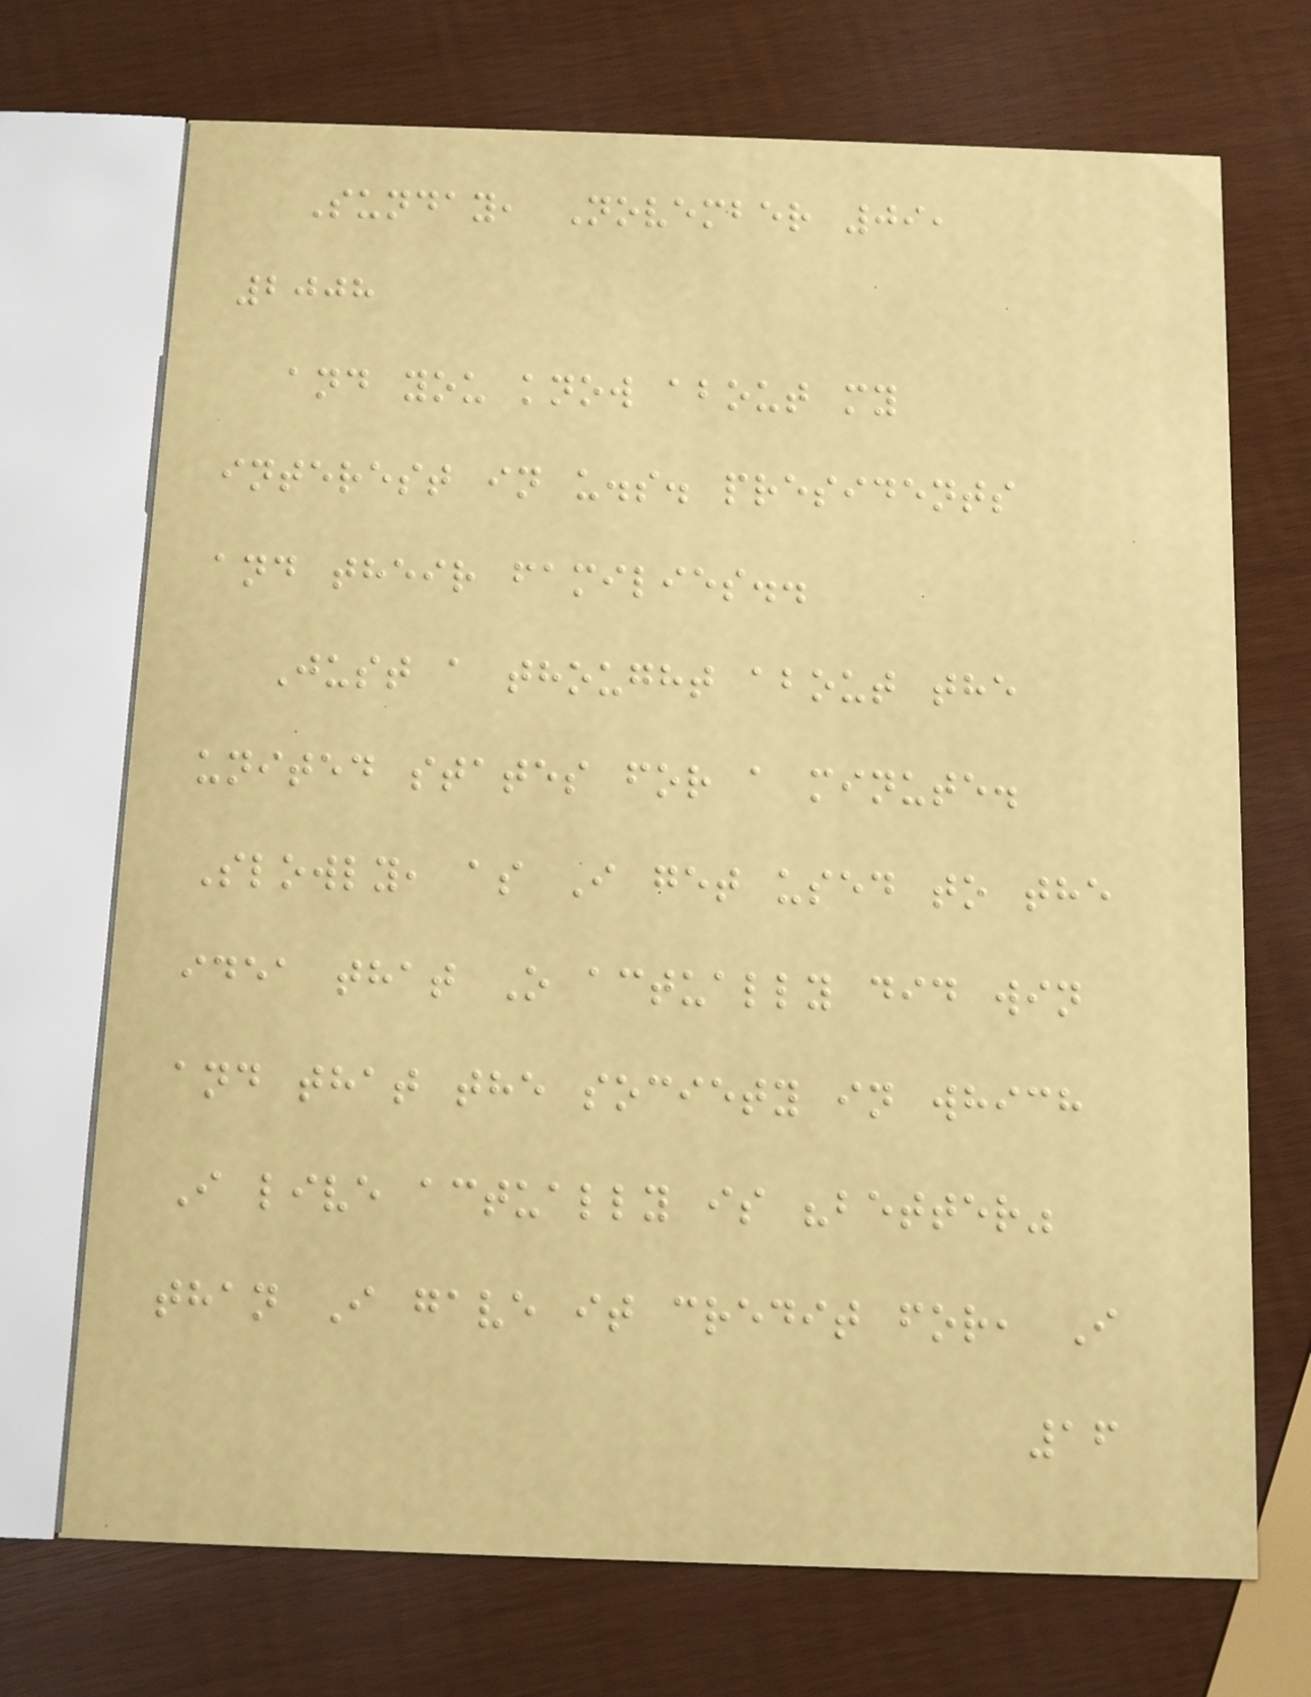Sunday, November 09,
2008
and you know about my
interest in u.s. presidents
and their families..
Just a thought about the
united states for a minute.
Slowly, as I get used to the
idea that O actually did win
and that the society in which
I live actually is "better"
than I gave it credit for, I
16
